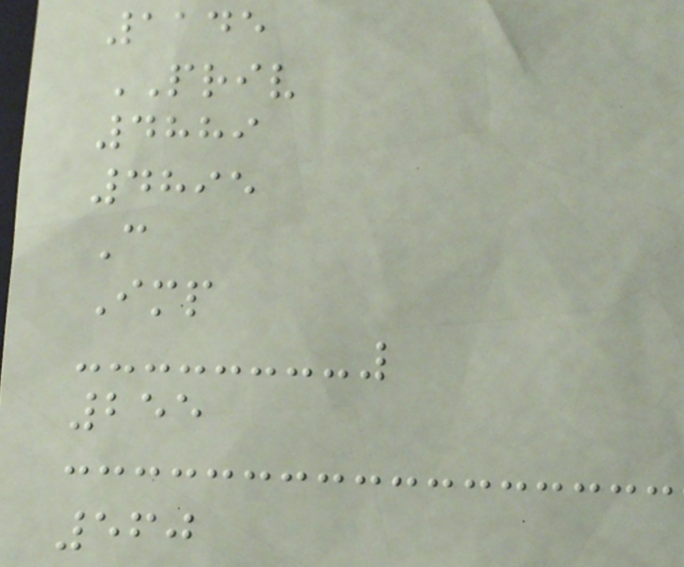1145
PRIV
4889
4895
C
Imp
255
560
